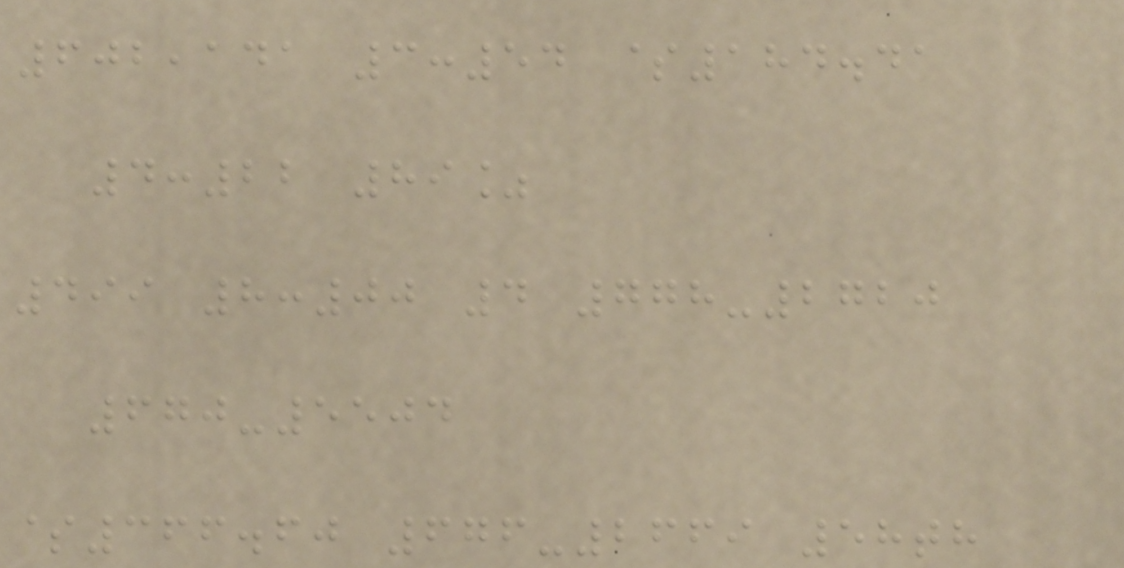602,141 3:54 $184.41
4:22 89%
499 8:00 4 778-2720
670-5504
$366.60 676-2669 58th
